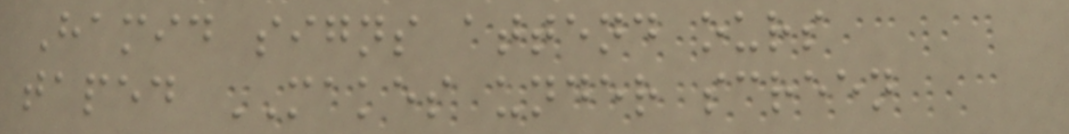Hamid signs attend ours
taped MAKES under screen
